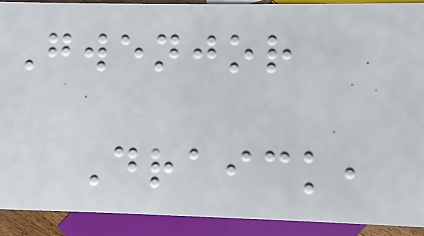Gwenjor
Draick,
